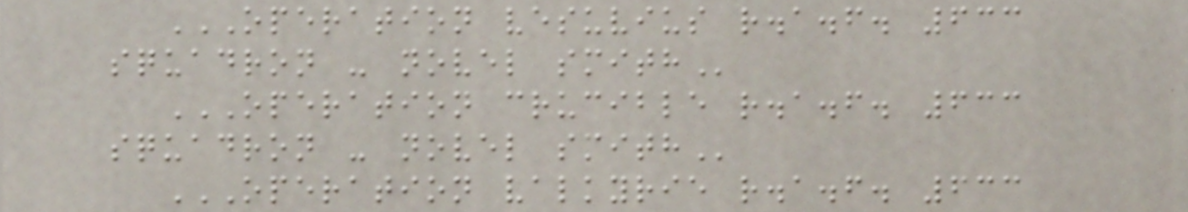OPERATION VESUVIUS R.A.F. 633
SQUADRON - NOVEL SMITH
OPERATION CRUCIBLE R.A.F. 633
SQUADRON - NOVEL SMITH
OPERATION VALKYRIE R.A.F. 633
